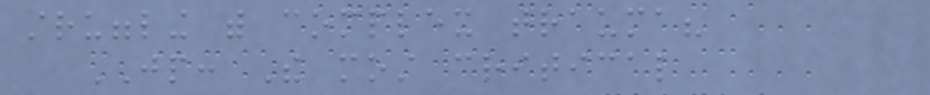struggling with complex trauma?
JP: The most critical
